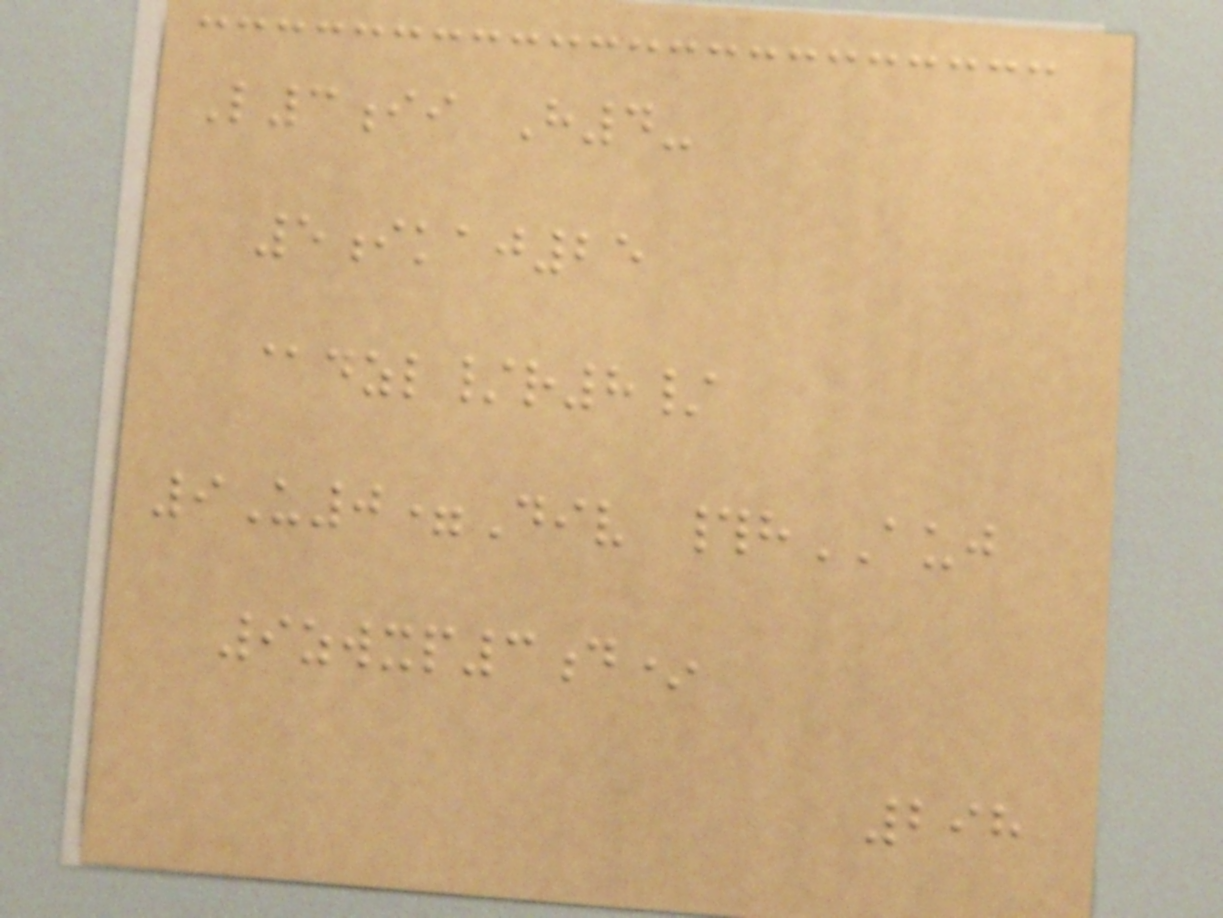L3ii H4-
5ikaj25
@dzl/r8/
9U0=Div #hAUJ
9zwxp3d*
298
